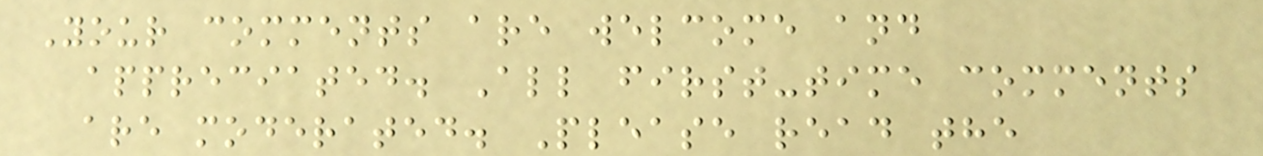Your comments are welcome and
appreciated. All first-time comments
are moderated. Please read the
